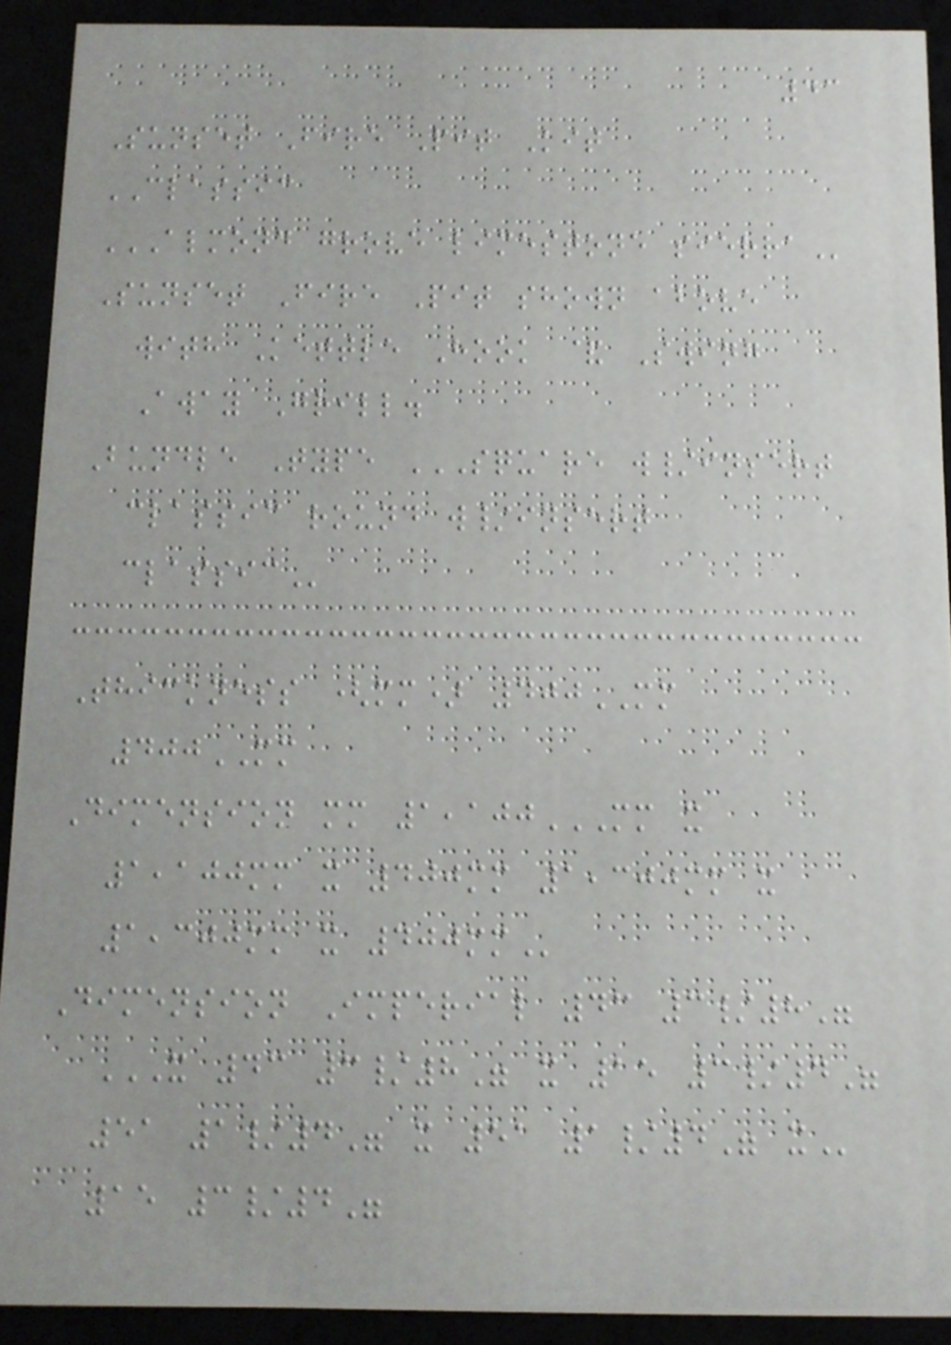43
Sunset Fire Pit Kit
CLASSIC
ALMOND GROVE LIMESTONE SIERRA
Sunset Fire Pit shown above
with Kettle Hook & Swing
Away Grill.
Bundle Type SQUARE W/INSERT
CLASSIC ROUND W/INSERT
CLASSIC
Thickness (mm) 400MM
400MM
Dimension mm 1,100MM X
1,100MM X 400MM 1,300MM X
1,300MM X 400MM
Dimension Imperial 43 3/8"
X 43 3/8" X 15 3/4"
51 1/4" X 51 1/4" X
15 3/4"
